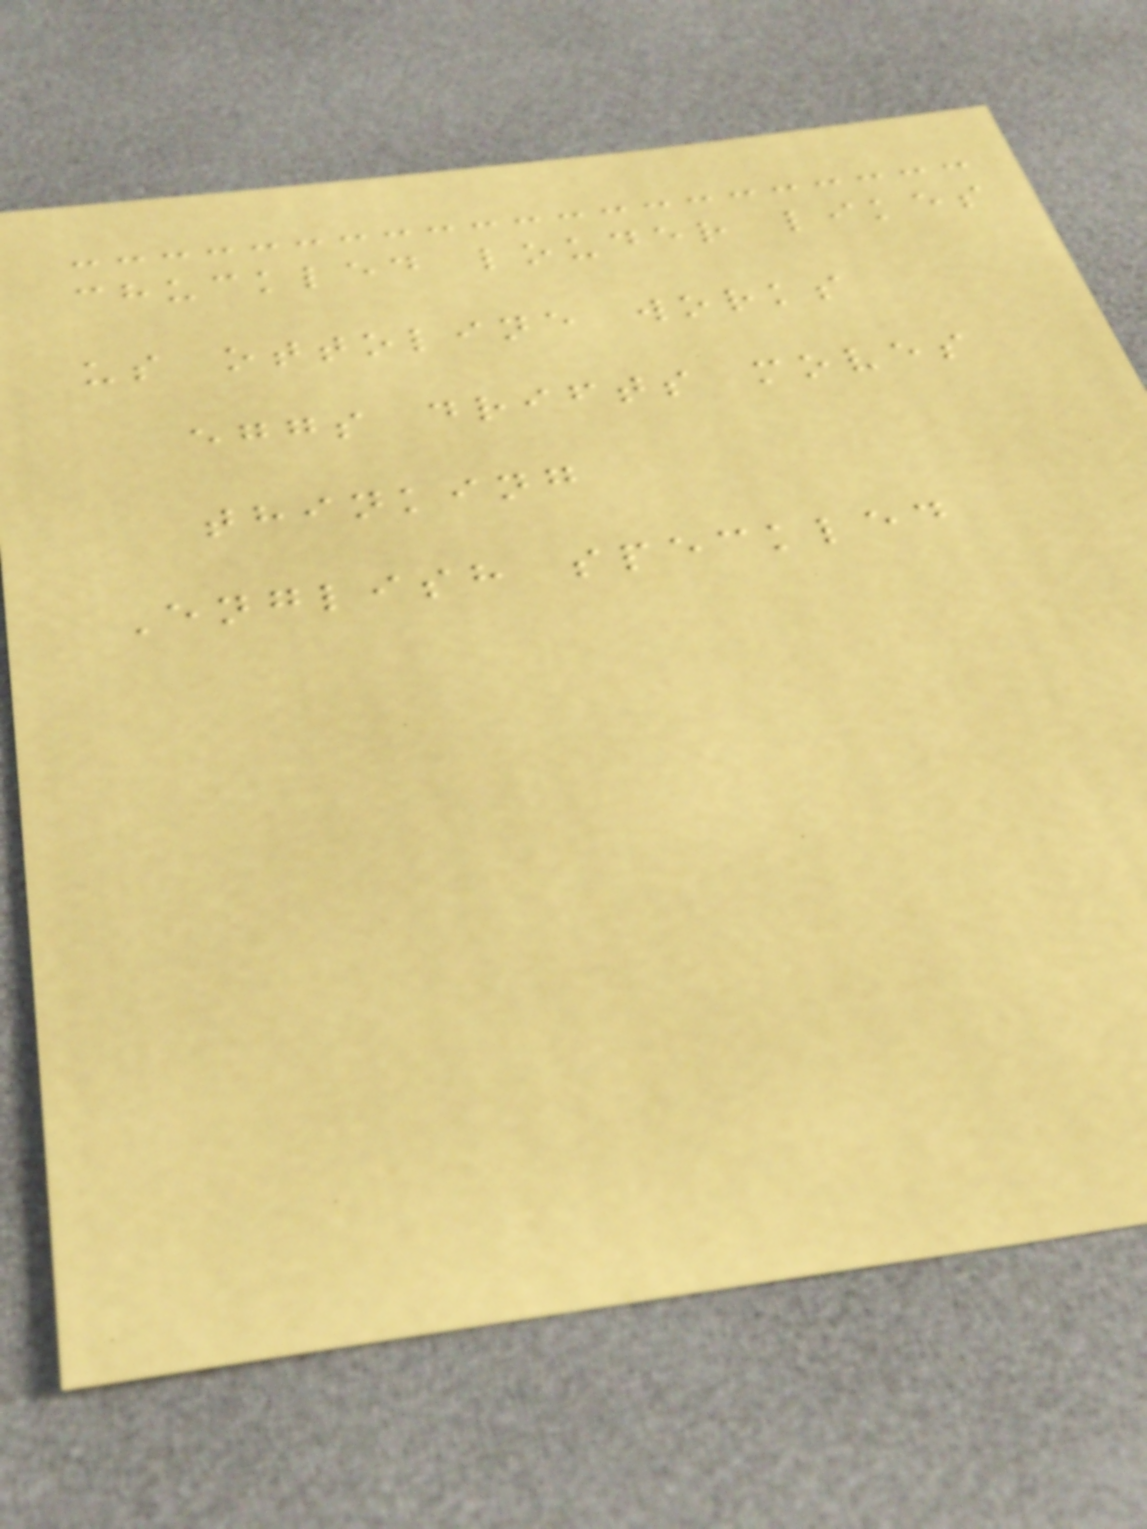chuckled louder likes
us ottoline works
eggs drifts moves
thinking
English speckled
